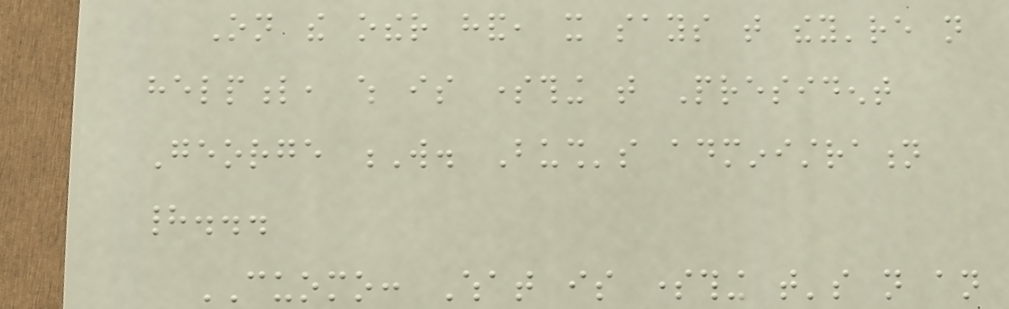On the other hand, it says that they're not
helpful, which is something that President
George W. Bush's administration
had...
CUOMO: What is something that's not an
